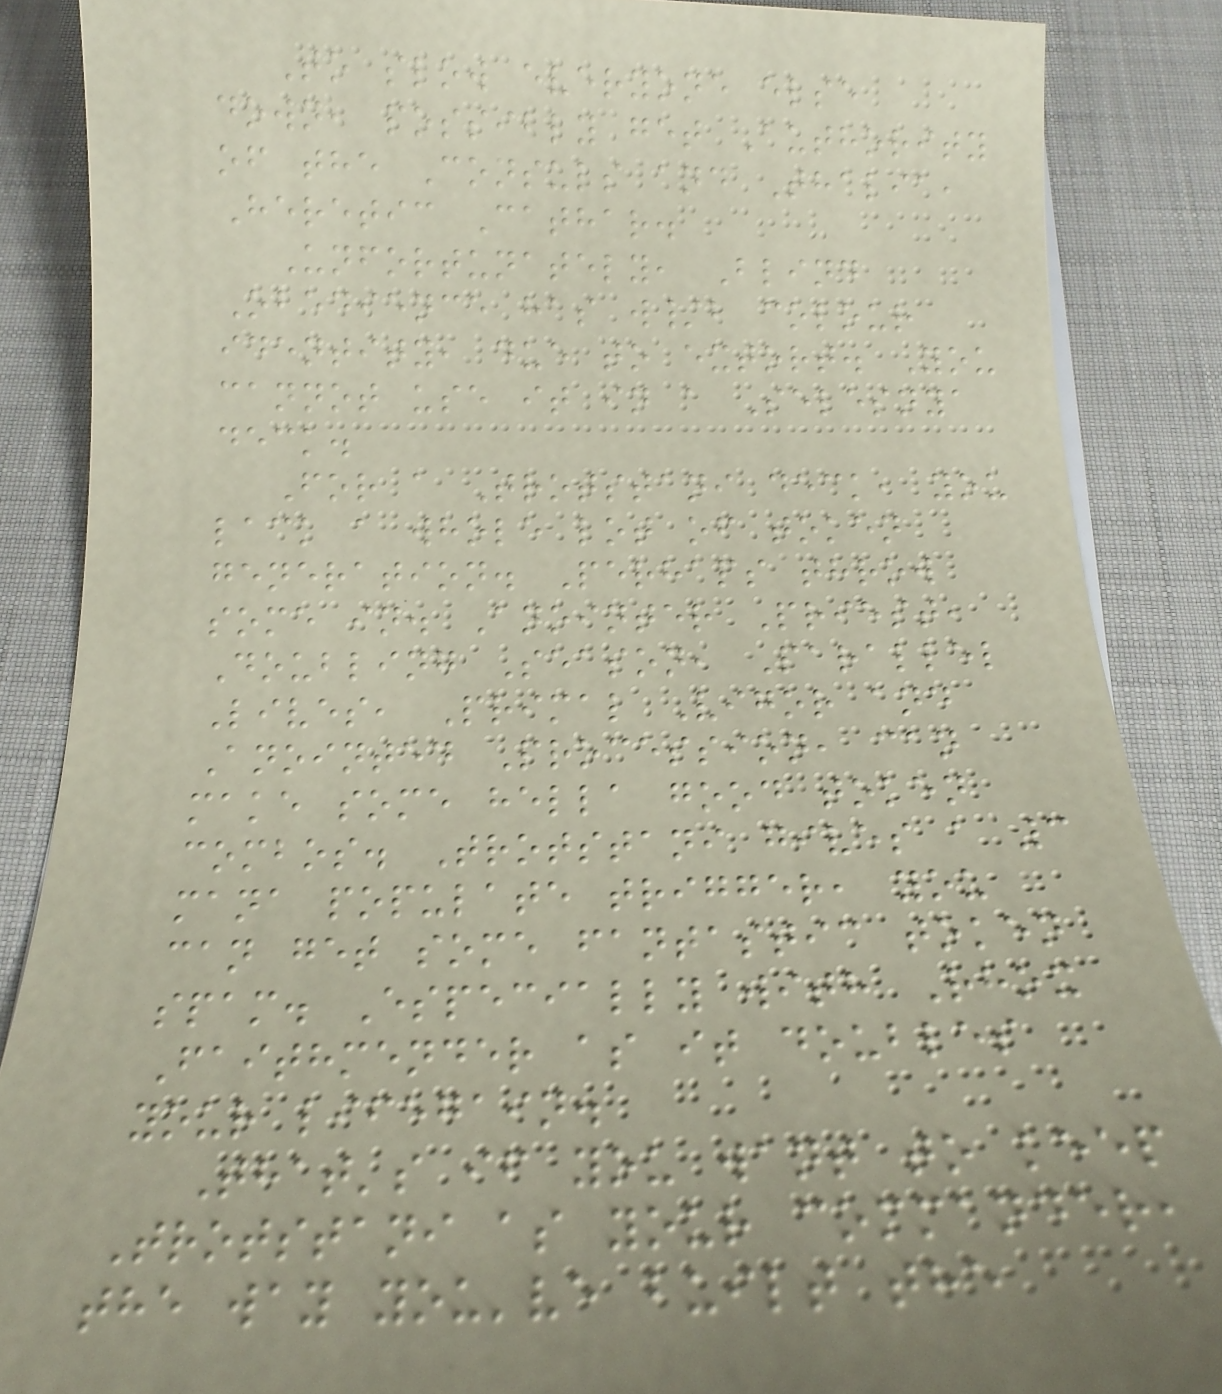To slow everyone else
down, possibly get Authority
of the Consuls and Thalia,
Heretic Cathar.
Unfortunately, Blind
Obedience has w/b colour
identity, due to extort. You
cannot use it in a Selesnya
deck.
For a Trotstani deck, you
lack a whole lot of token
generation. Perhaps throw
some in. Anointer Priest,
Doubling Season, Parallel
Lives, Primal Vigor and
Anointed Procession, can
make some hella good token
combos. Trotstani gives a 3
mana populate trigger, you
can get some fantastic token
spam. Especially with Rhox
Faithmender as it doubles
your lifegain.
That's if you want to keep
Trotstani as your commander,
the way you've built the
